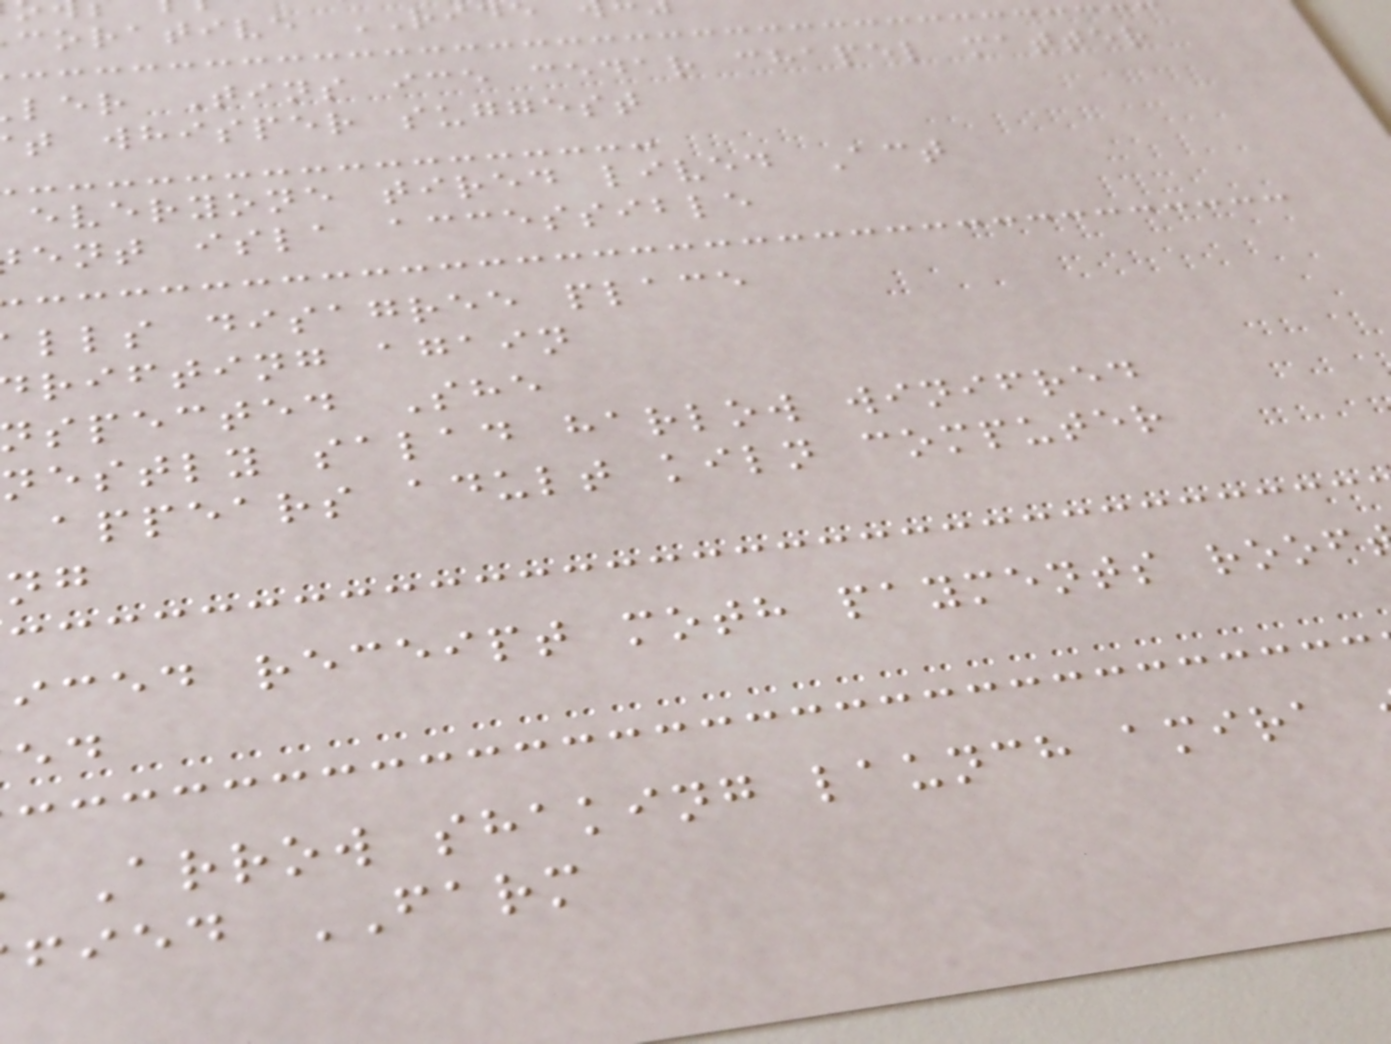corative RID
ler Tins ice cedar chapel matter
t whisper suggest
everyone tired lived Act
ent isla accessible
lls disagree place
rifting again
spected She
nestly salad harlow winifred
appears adult kiln computer
iced receipt moth payments roof
Arrow shaking launch amira
fied FARM
